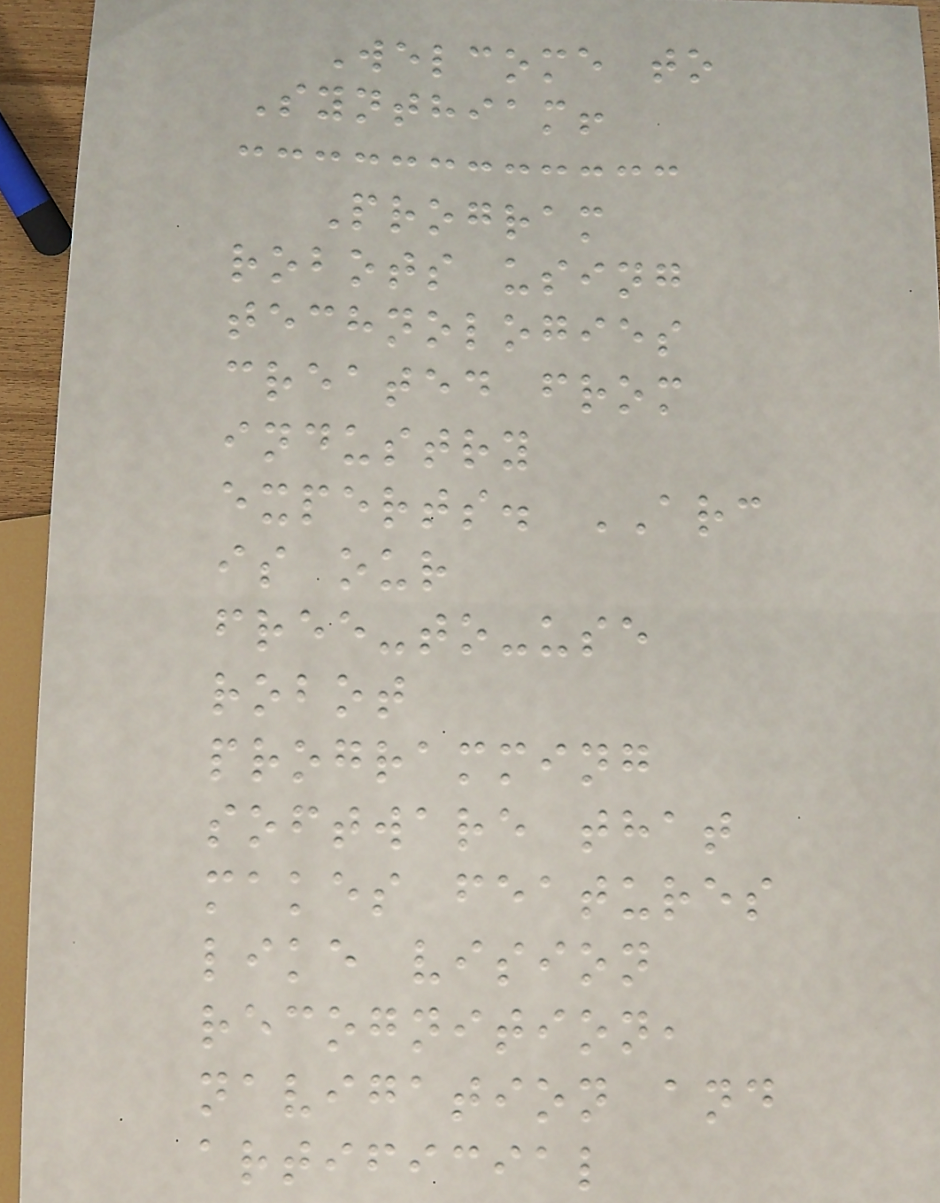Welcome to
Synthiam!
Program
robots using
technologies
created from
industry
experts. ARC
is our
free-to-use
robot
programming
software that
makes features
like vision
recognition,
navigation and
artificial
